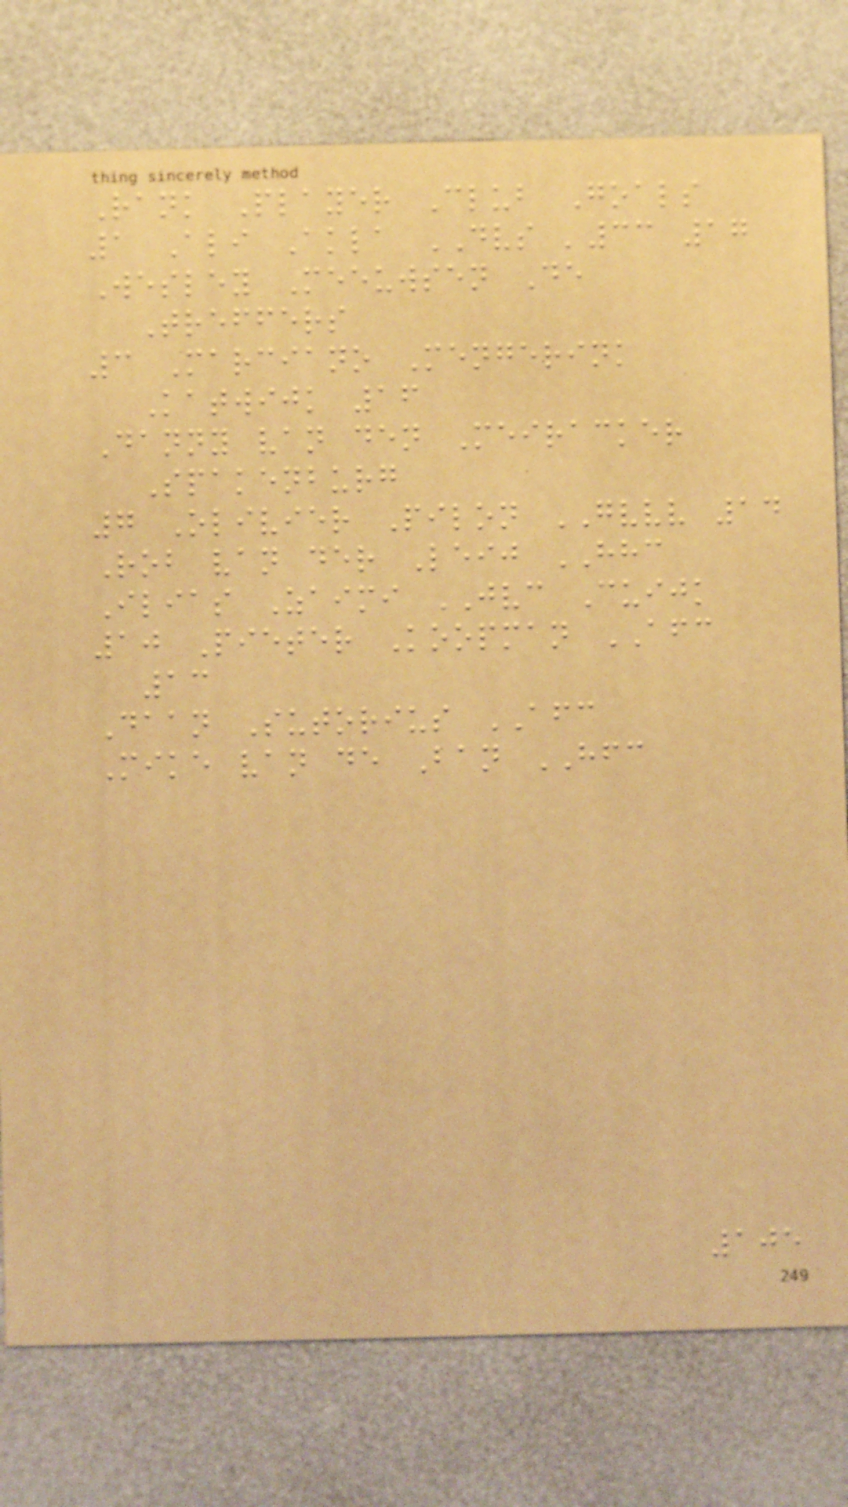Rank Player Club Goals
1 Ali Akla DVS '33 17
Wesley Meeuwsen De
Treffers
3 Marciano Mengerink
Katwijk 16
Danny van den Meiracker
Spakenburg
7 Olivier Pilon GVVV 14
Rob van der Leij HHC
Ilias Zaimi JVC Cuijk
10 Pieter Koopman AFC
13
Daan Sutorius AFC
Mike van de Ban HFC
105
